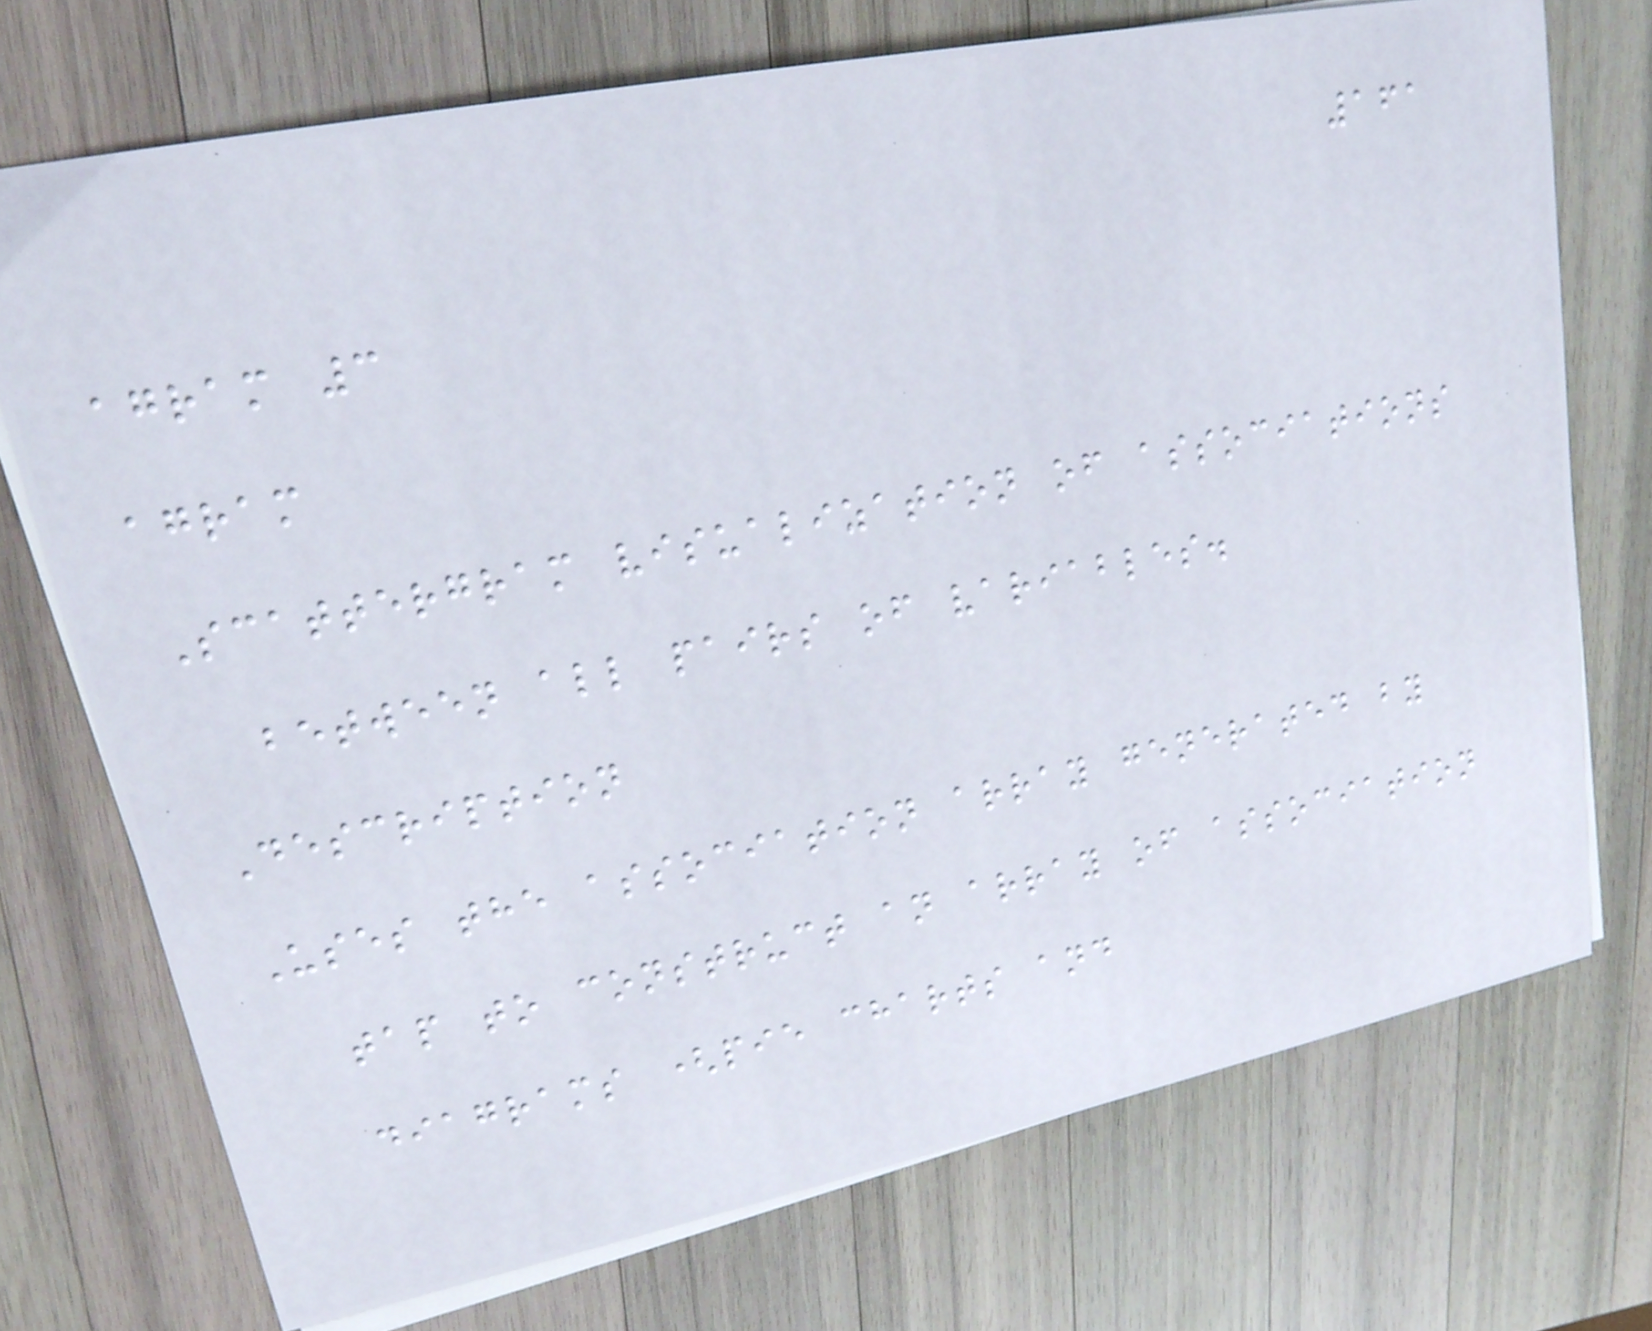161
agram 3
agram
Scattergram visualization of associations
between all pairs of variables.
Description
Uses the association array generated by
tap to construct an array of association
diagrams (pie charts and
